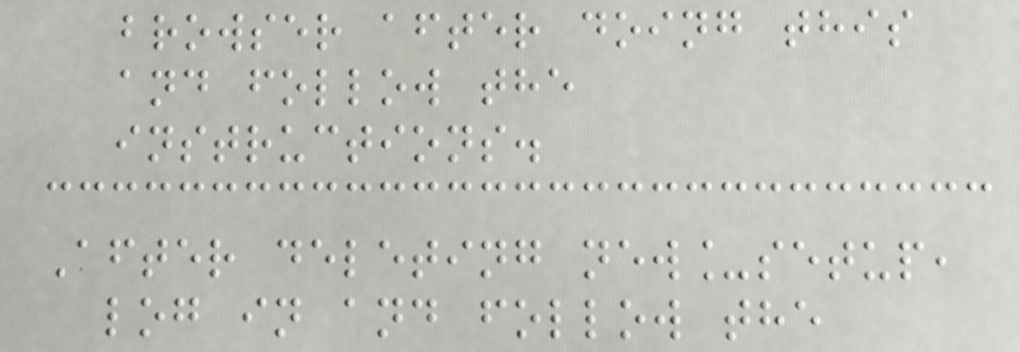browser after doing this
and follow the
instructions.
After deleting new_setup,
log in and follow the
